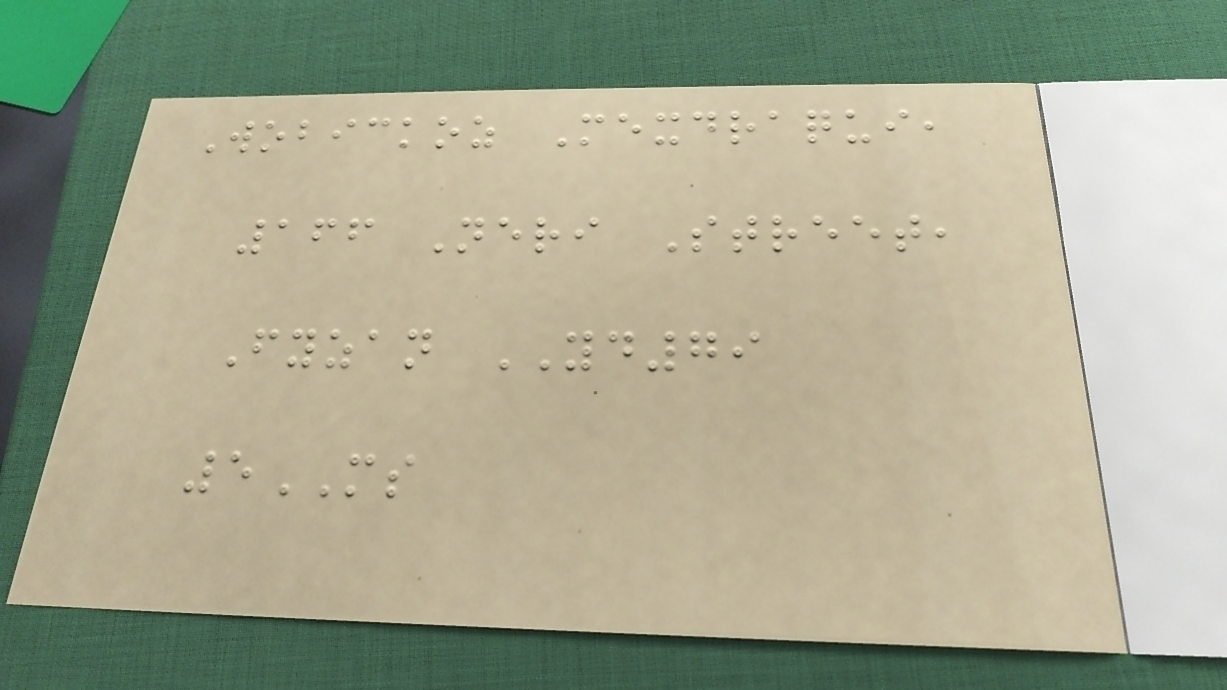Wobickoz Mexdraqui,
166 Neri Street,
Fyzan YD79
5MS
